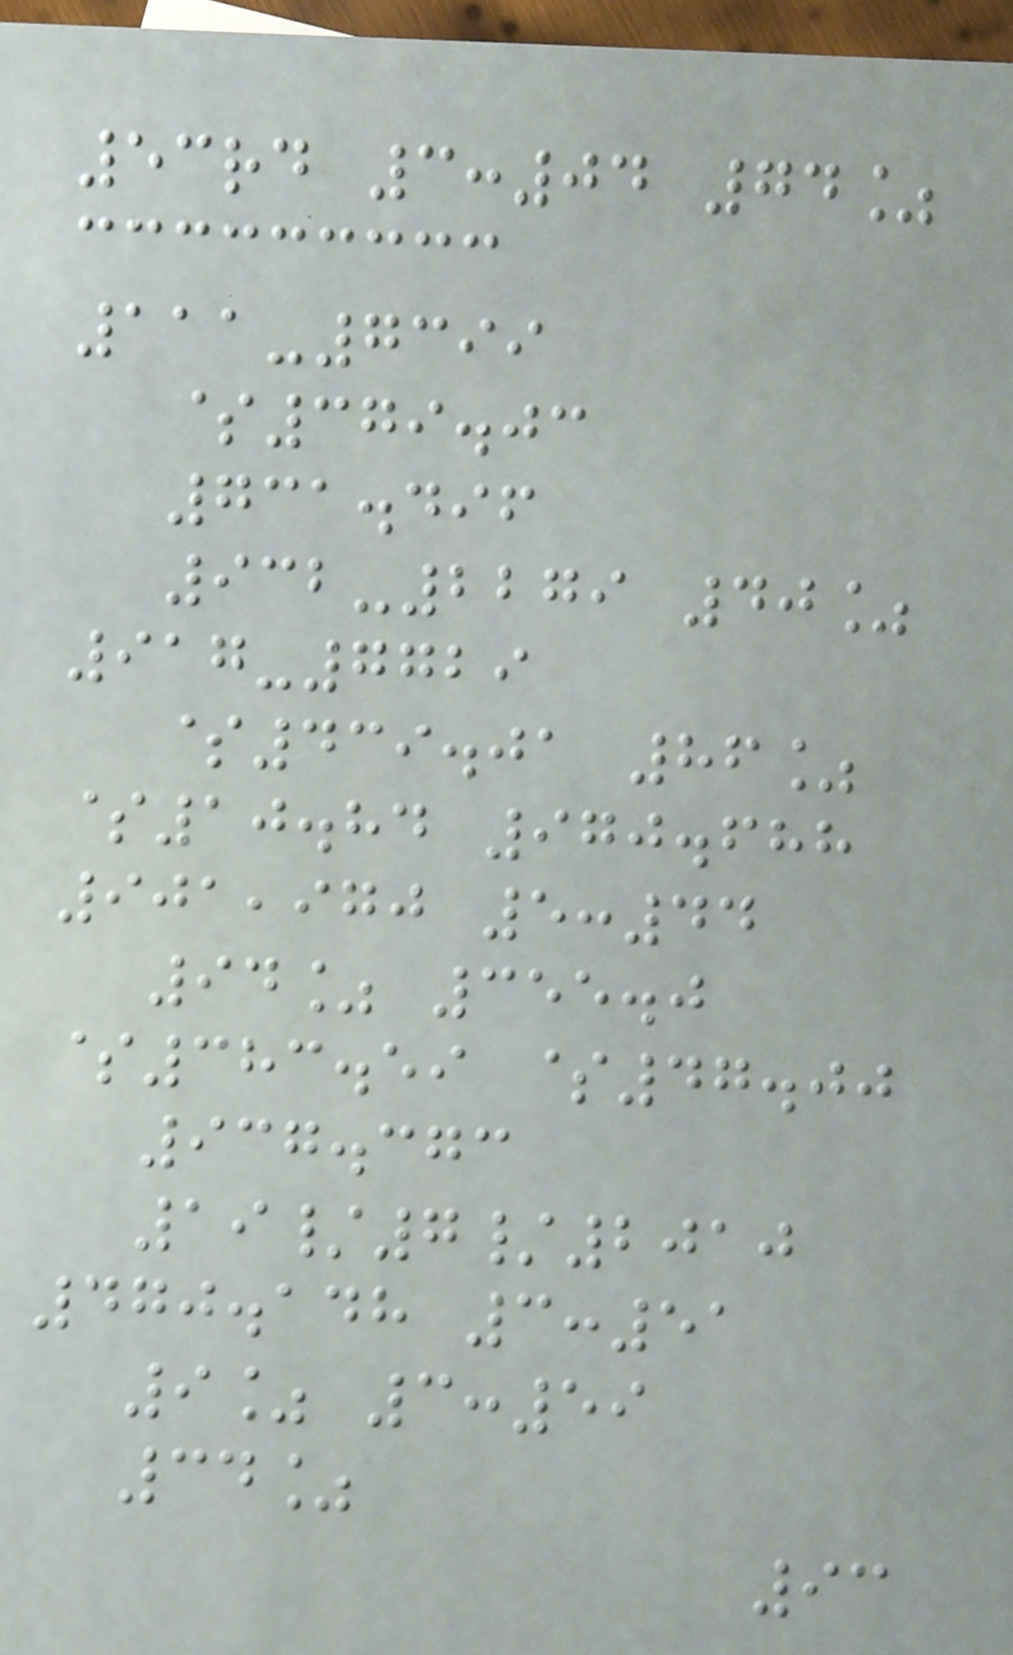53rd 3:04 74%
111-7399
$379.03
731.496
932-2279 40%
917-7729
$439.01 86%
$10.84 970.688
901,970 5:44
94% 355.0
$383.59 $47.00
937.373
19/7/2010
470.148 3:51
9% 3:59
34%
93
